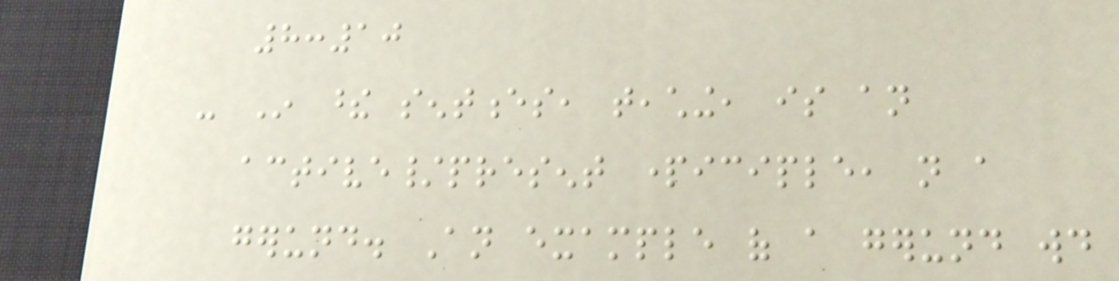8:10
- In these sentences, teaching, is an
active/present participle, not a
gerund. An example of a gerund would
